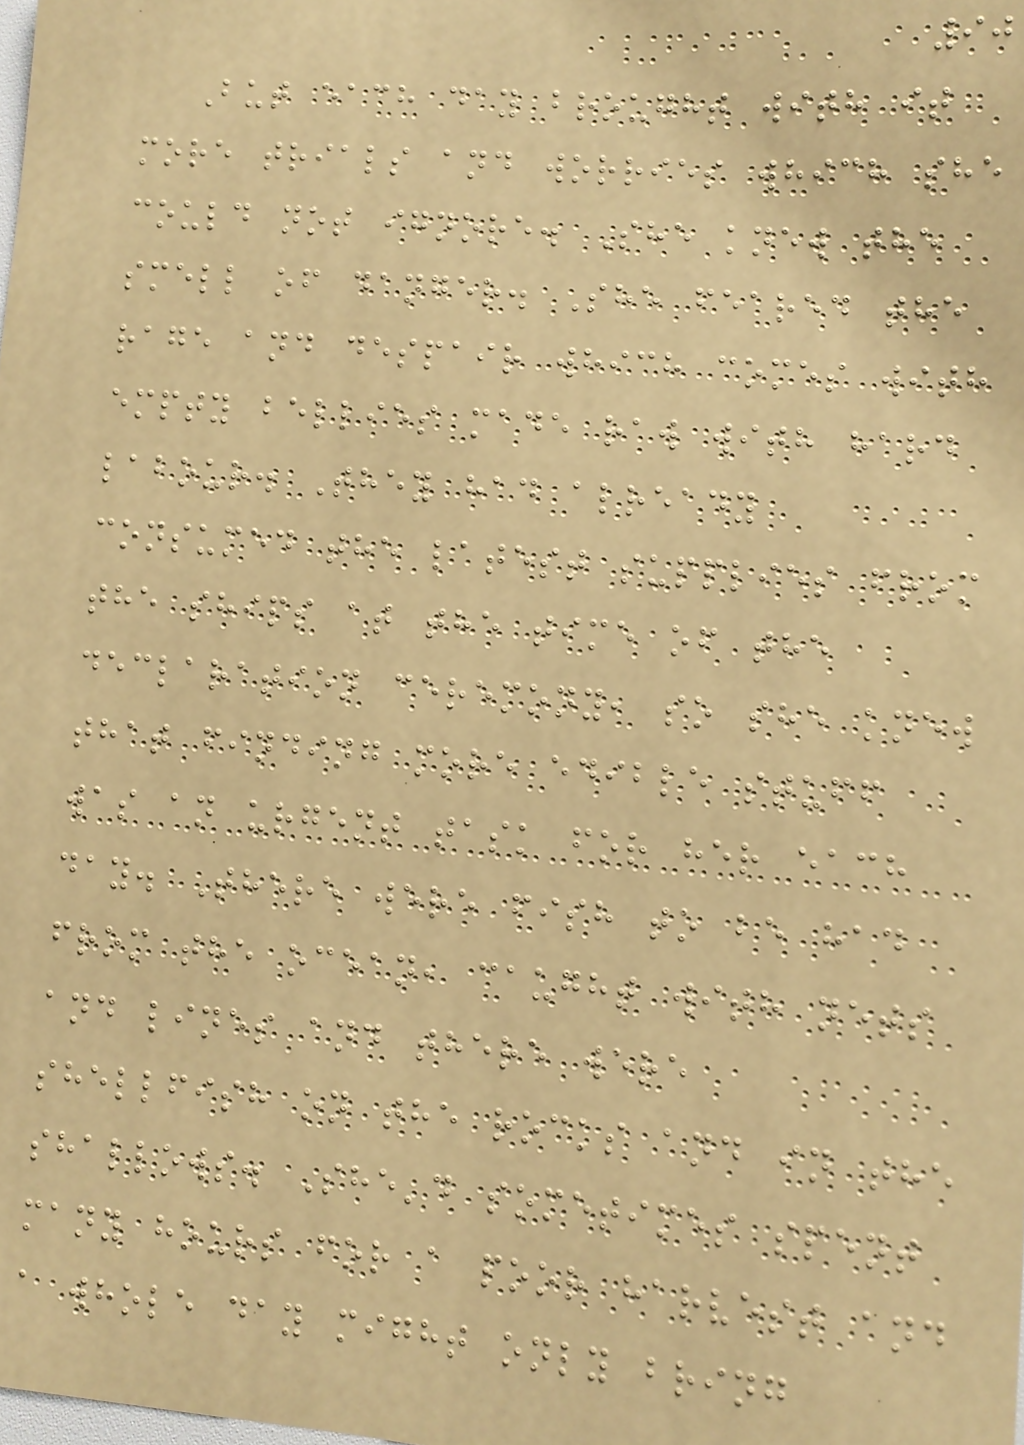90
But each day brought with it
more trials and worries which she
could not ignore. She knew the
smell of danger. She feared the
rage and despair which comes with
empty bellies made raw with hard
labour. They had already
consumed the latest supplies from
the ships at the time of the
declaration ceremony, so she knew
that finding more edible stuff
was an urgent task for her each
day. There were fish to be had
from the ocean, caught with nets
and lines and there were
shellfish on the rocks and in the
shallows. She'd sometimes spent
many hours for a poor harvest and
a whole day might only bring
